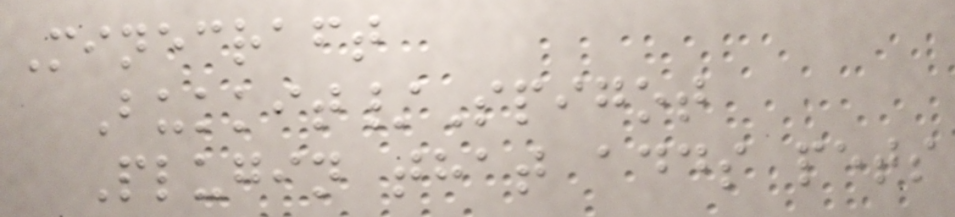Minecraft
Bukkit/Spigot
Plugin that adds pets
